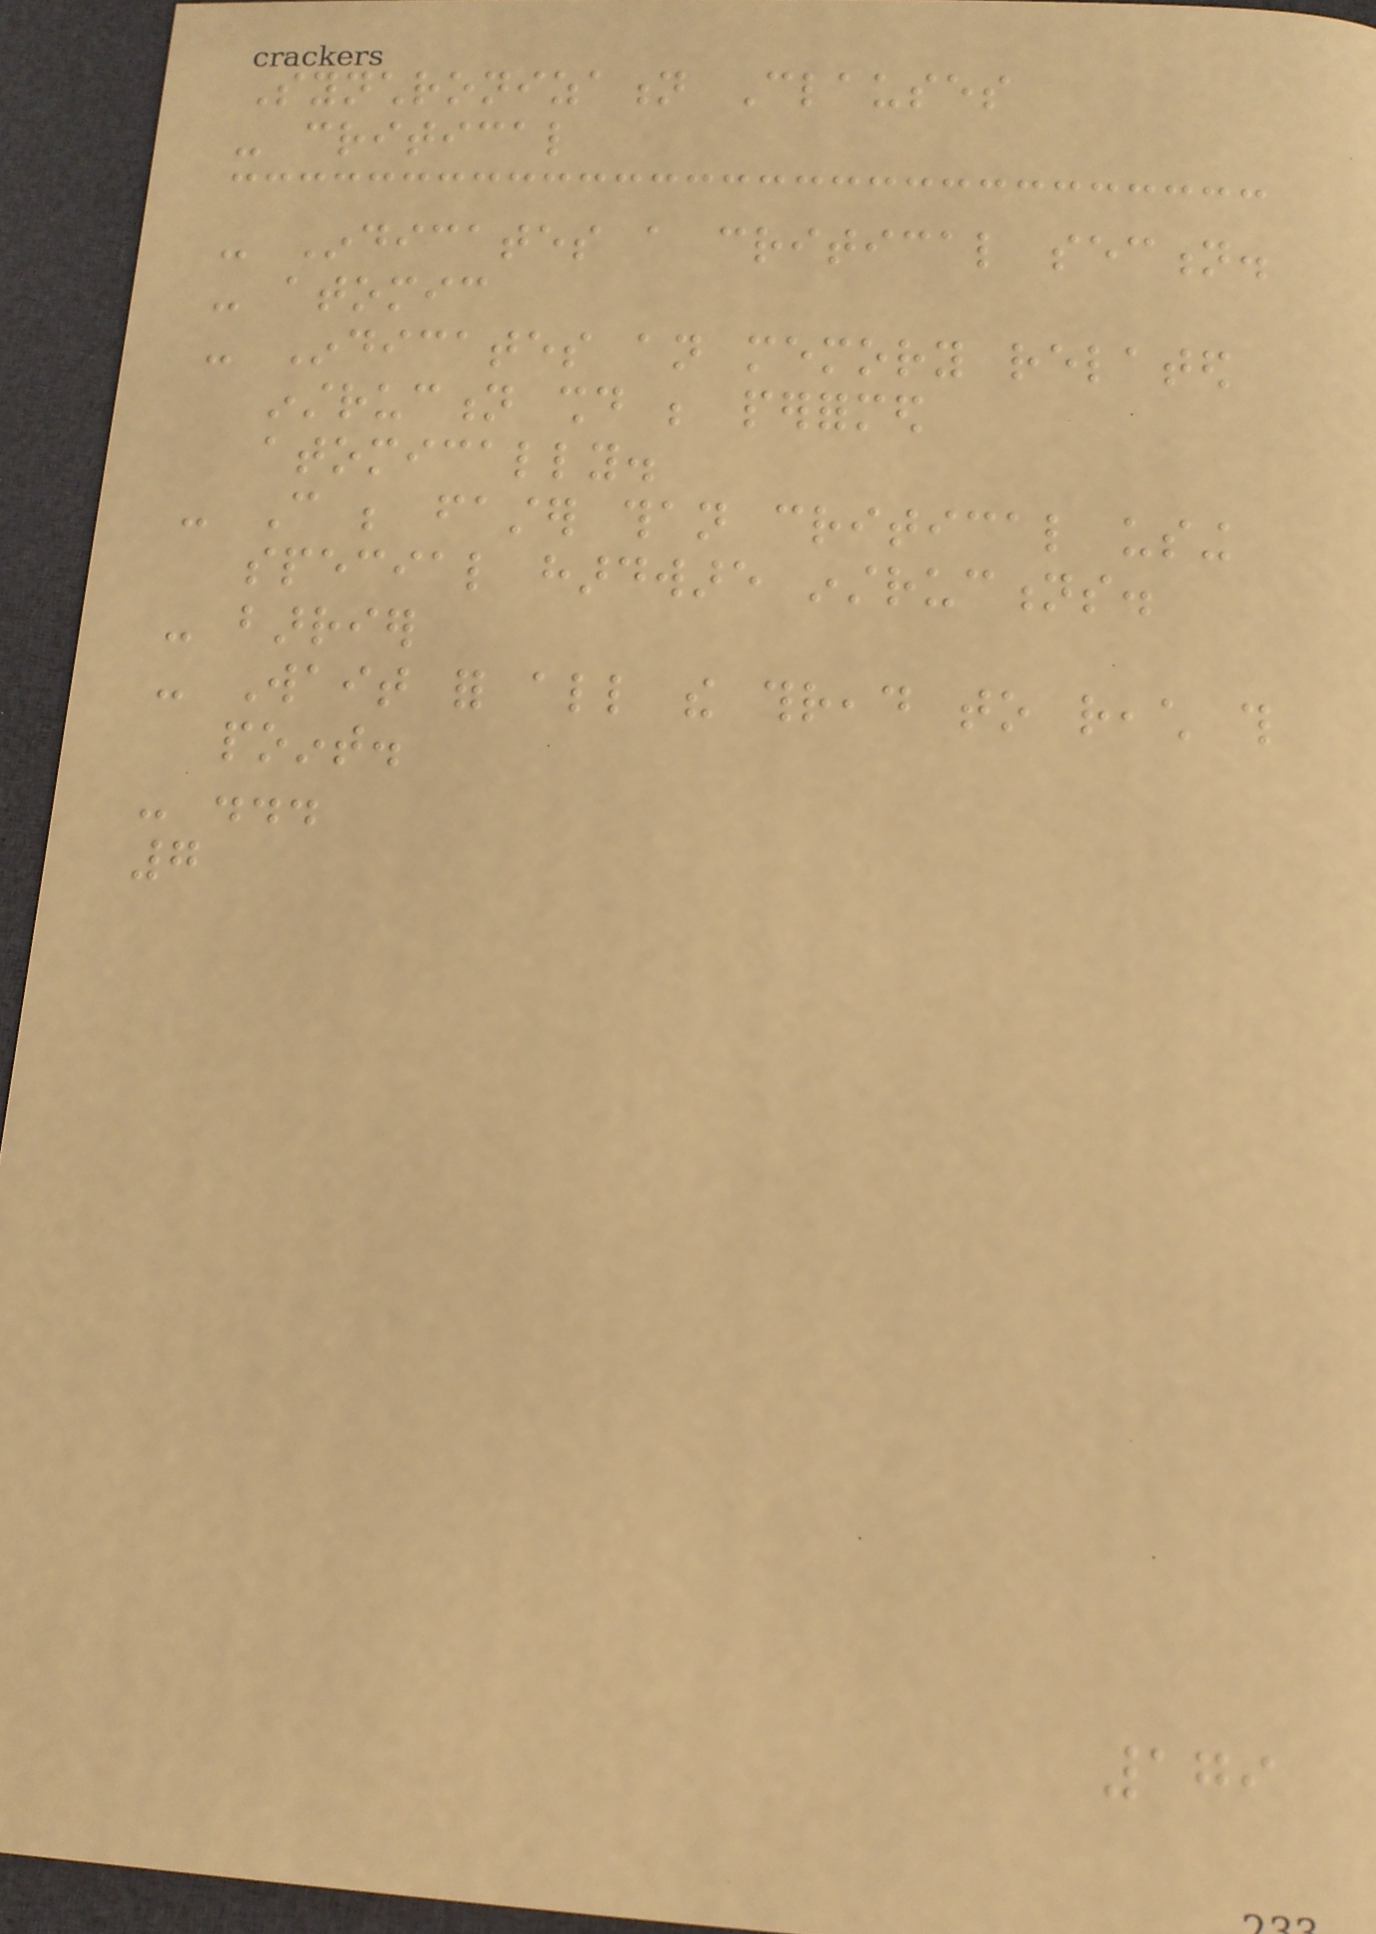Synchronization Clauses
- critical
- Indicates a critical section.
- atomic
- Indicates an memory related
instruction should be performed
atomically.
- Can be faster than critical using
special hardware instructions.
- barrier
- Wait for all the thread to reach this
point.
- ...
7
179
